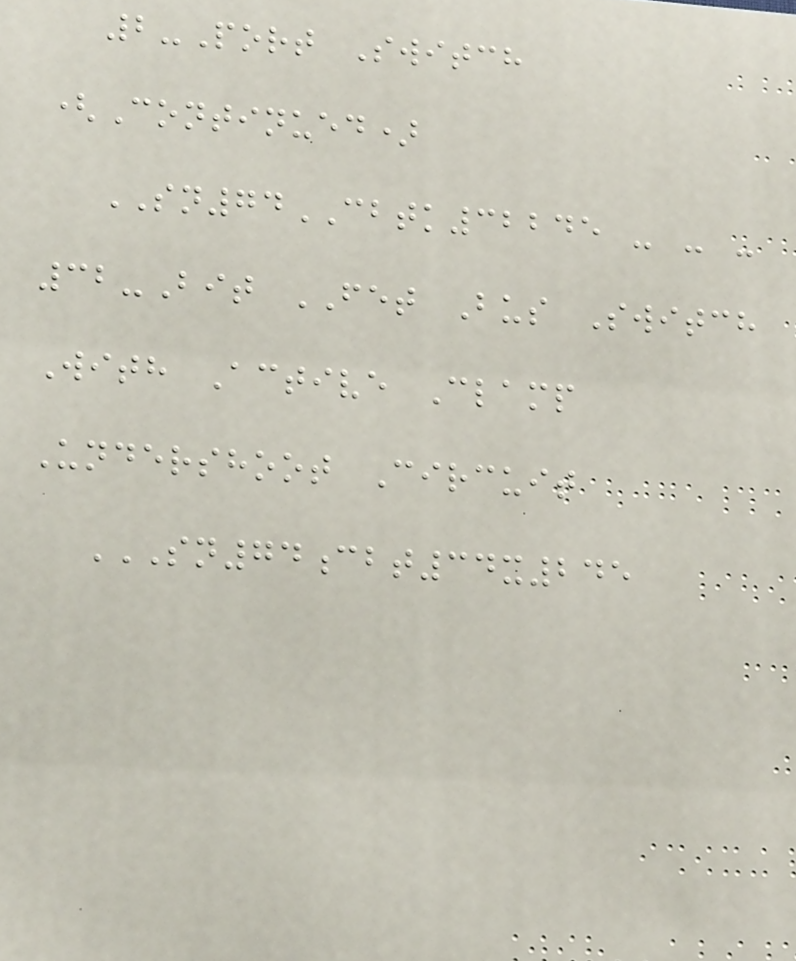2-Port Switch
(Continued)
SN74CBTK32245 - - -
32-Bit FET Bus Switch
With Active Clamp
Undershoot Circuit
SN74CBT34X245
